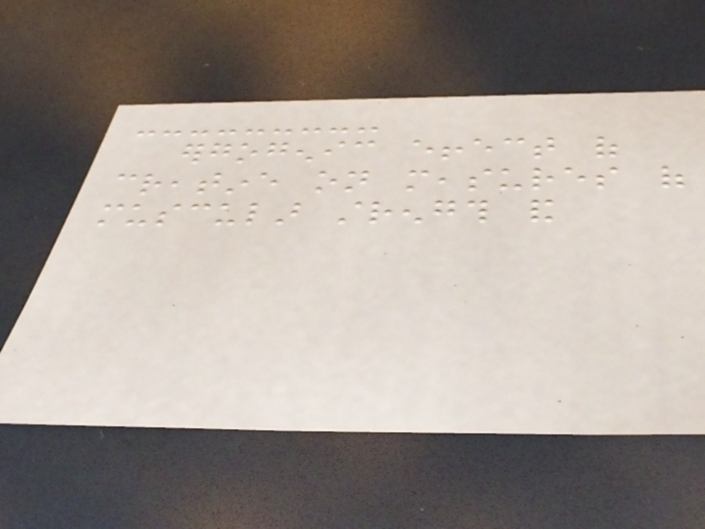ergogenic effect of
creatine on measures of
muscular strength and
